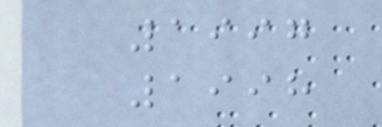1997
1998
